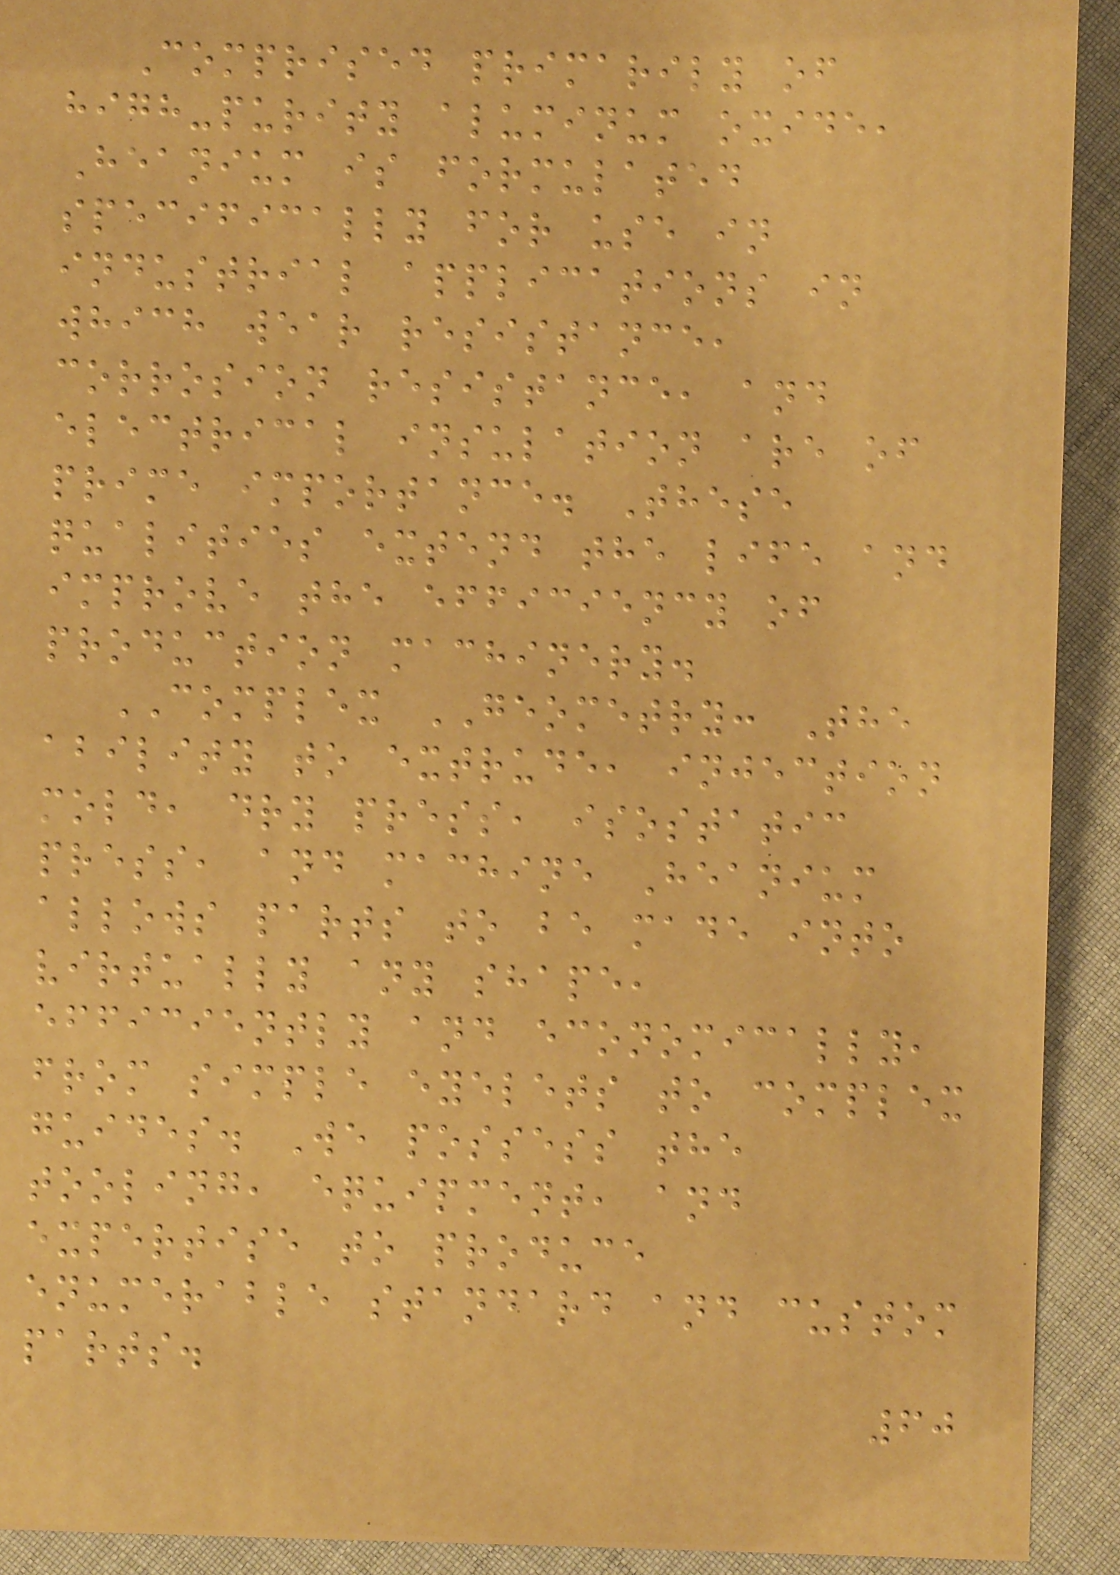Comprised primarily of
high-purity aluminum oxide,
Heanium is formulated
specifically for use in
industrial applications in
which wear resistance,
corrosion resistance, and
electrical insulation are of
prime importance. These
qualities extend the life and
improve the efficiency of
production machinery.
COMPLEX GEOMETRY: The
ability to extrude, injection
mold, dry press, isostatic
press, and machine Heanium
allows parts to be made into
virtually any shape,
efficiently and economically,
from simple eyelets to complex
guides. We possess the
tooling, equipment, and
expertise to produce
enumerable standard and custom
parts.
60
